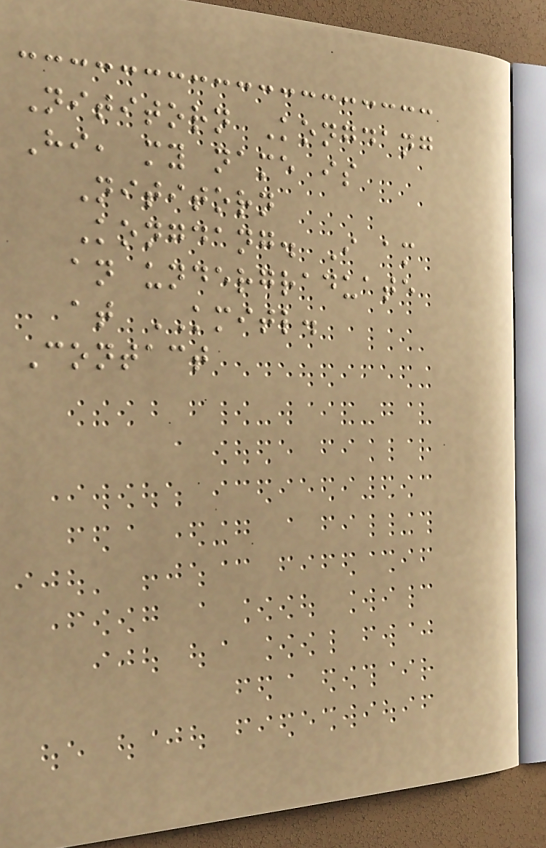Nititorn Kongdang
Hi, my name is
Nititorn
Kongdang. I am
an undergraduate
at KMITL.
Contact
